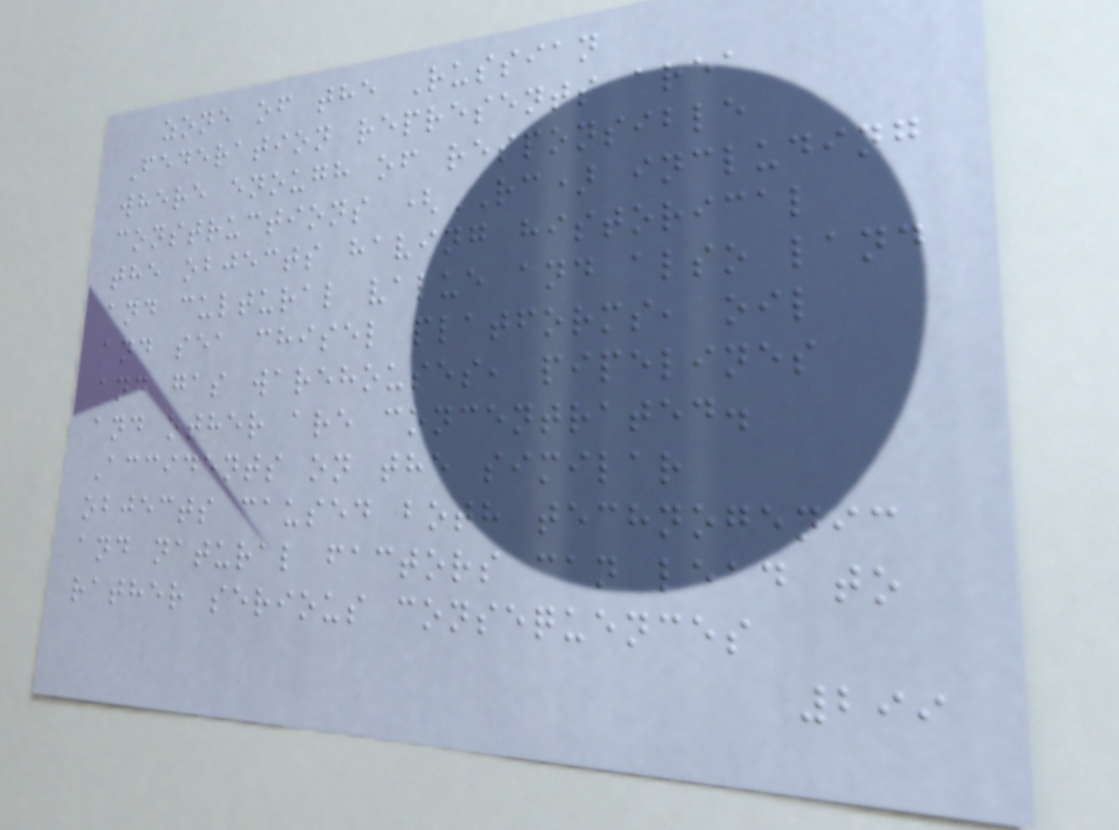zone of the Russian
Federation represents area
where enough of responsible
constructions (RC) including
the objects having historical
and cultural value and also land
and sea chisel platforms, oil
and gas warehouses, pipelines
and other are concentrated.
Accidents on the similar
objects caused both technogenic
and natural factors can lead to
rather serious consequences
299
